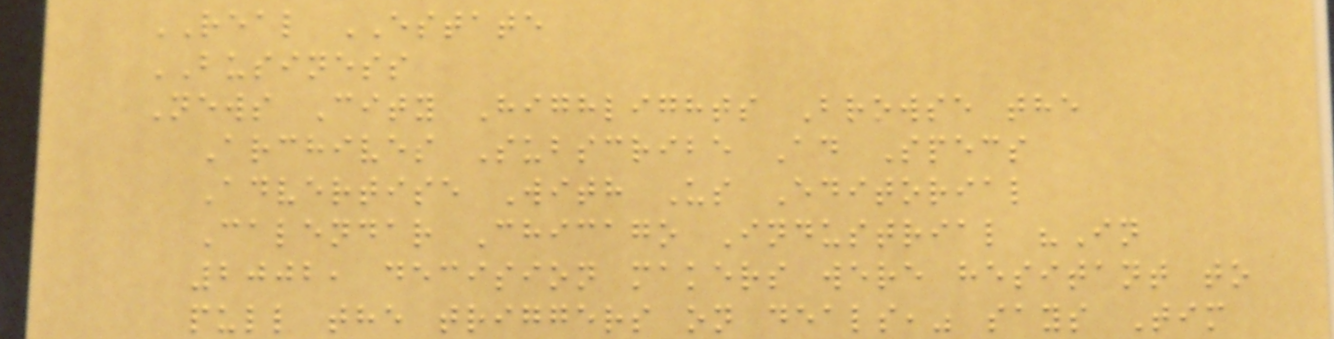REAL ESTATE
BUSINESS
News City Highlights Browse the
Archives Subscribe Ad Specs
Advertise With Us Editorial
Calendar Chicago Industrial "In
2002, decision makers were hesitant to
pull the triggers on deals," says Tim
